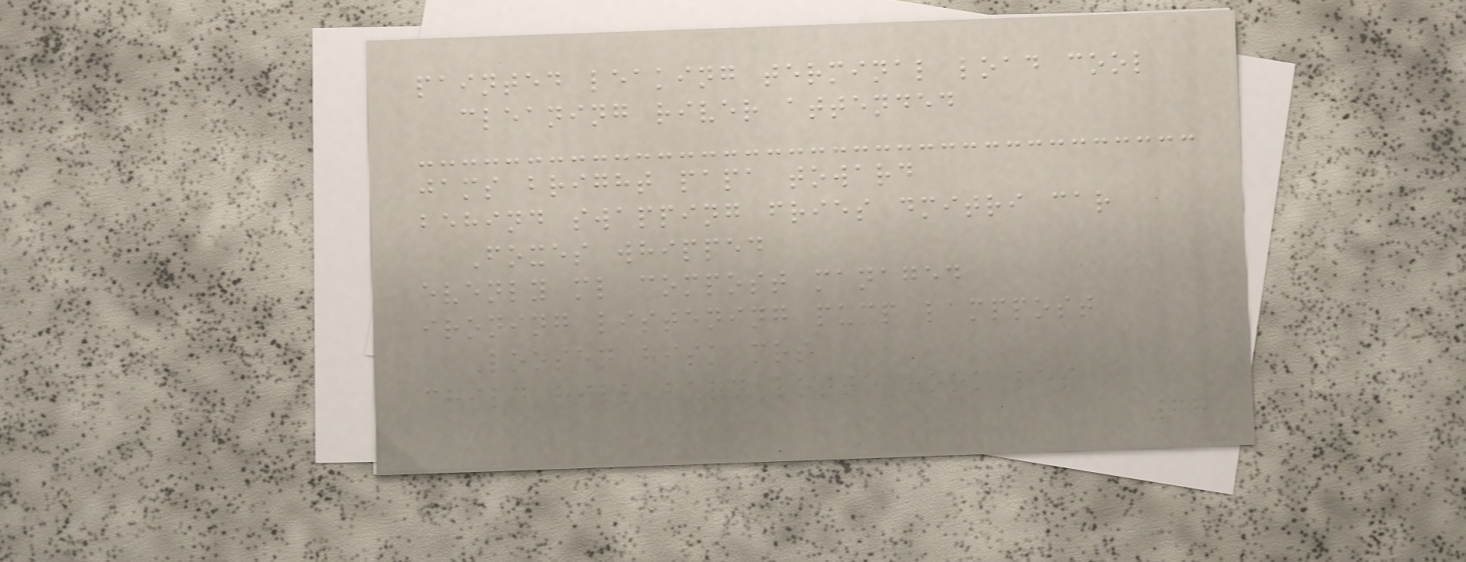painted leaking terminal load cool
cleaning river attended
jams bright papa toward
behind swapping fries dmitri car
Foxes whipped
evenly ml compost managed
ironing listening pump lamppost
Loosen risk mrs
child hill burn lotte hook let
68
